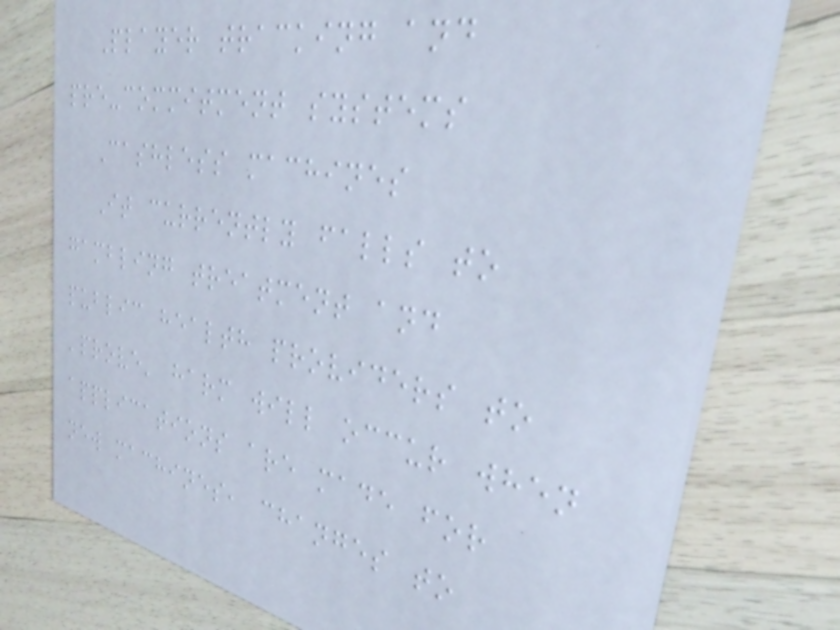Player tracking and
pre-commitment systems
Cashless machines
It currently falls to
gambling treatment and
public health providers to
'prove' harm will occur when
applications are made for
new machines, changes to
